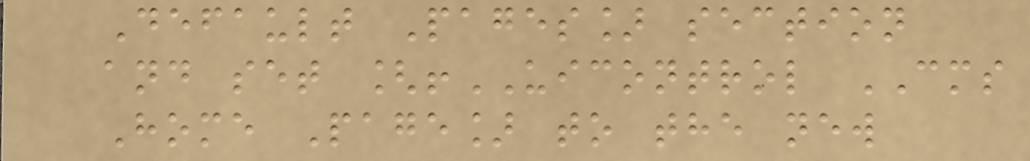Default Pages] section
and set [!UICONTROL CMS
Home Page] to the new
